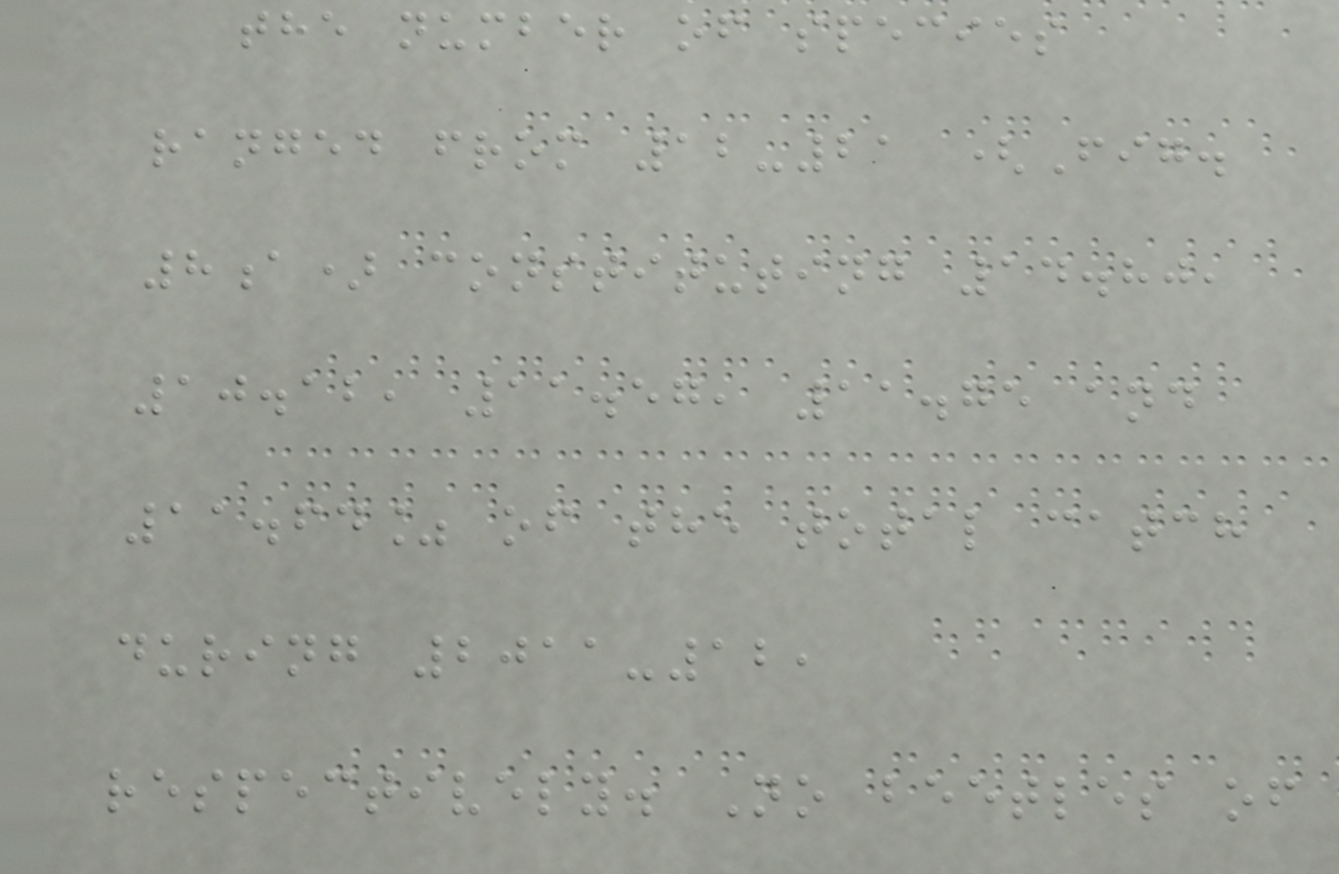the number of species
ranged from 12-21 (Fig.
8a) constituting 14.80,
10.12, 11.57, 11.75 and
11.64% of the total catch
during 2011-12,
respectively. No beetles of
